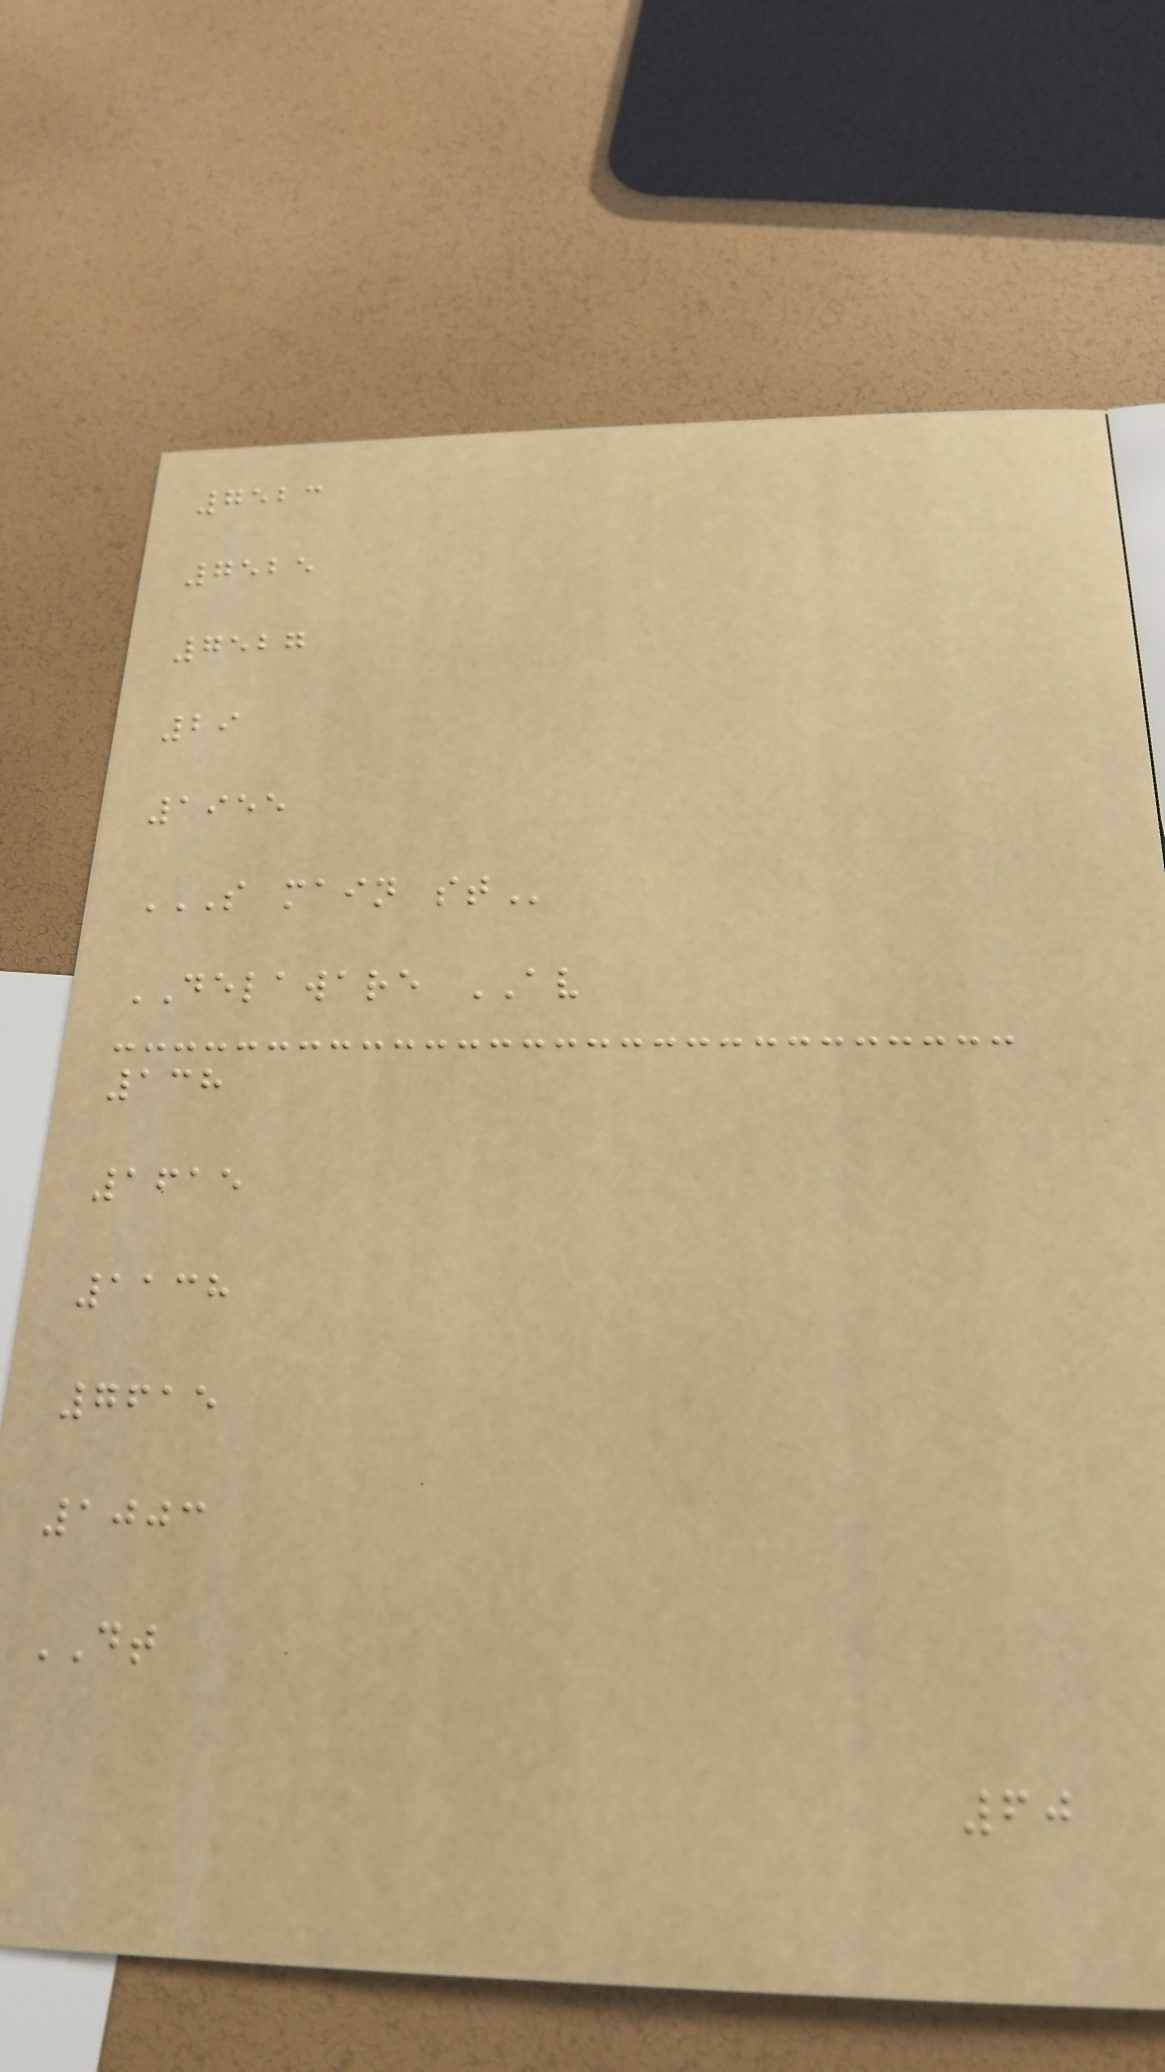7523
7525
7527
29
1955
S MAIN ST
DELAWARE AV
138
1615
1138
7615
1003
DT
60
